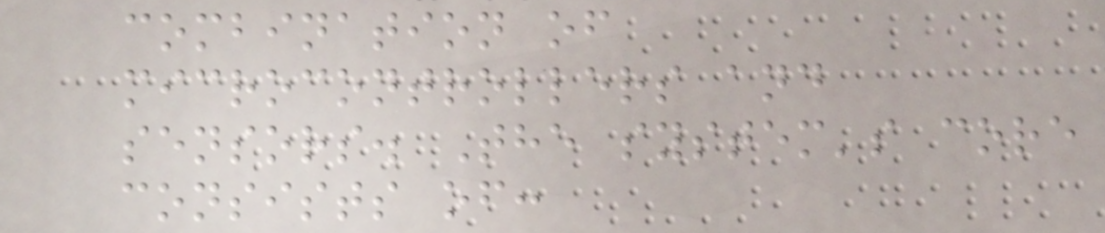combination of
microcontrollers and
sensors. The system's core
consists of:
